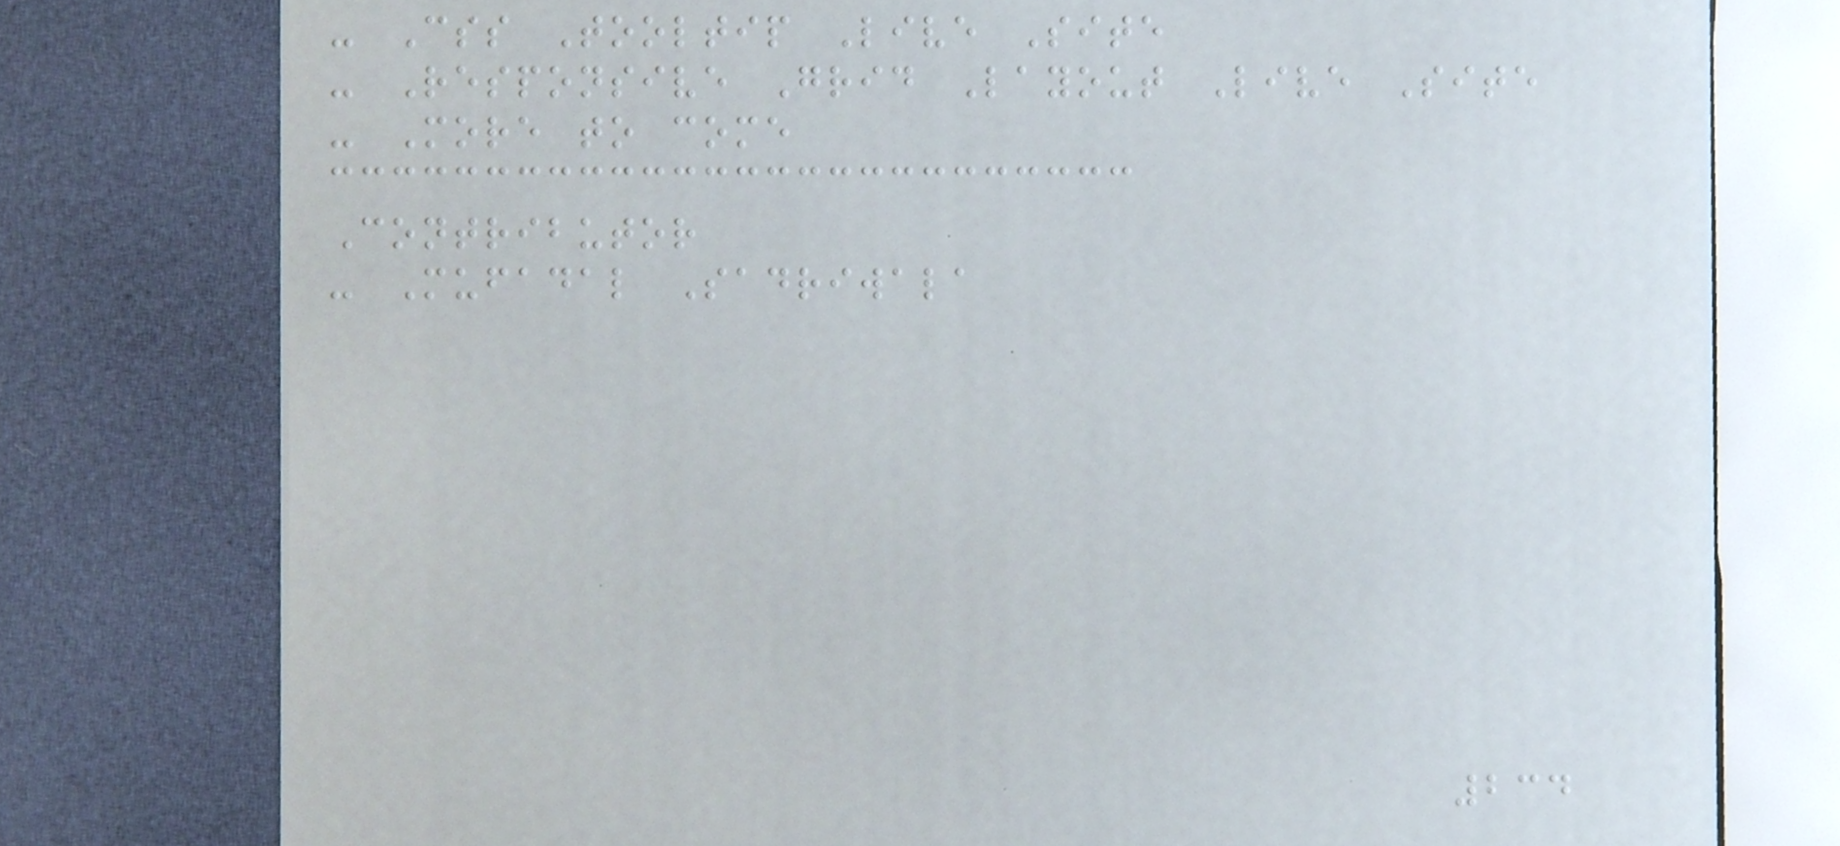- Css Tooltip Live Site
- Responsive Grid Layout Live Site
- More to come
Contributor
- Mufadal Sadriwala
234
